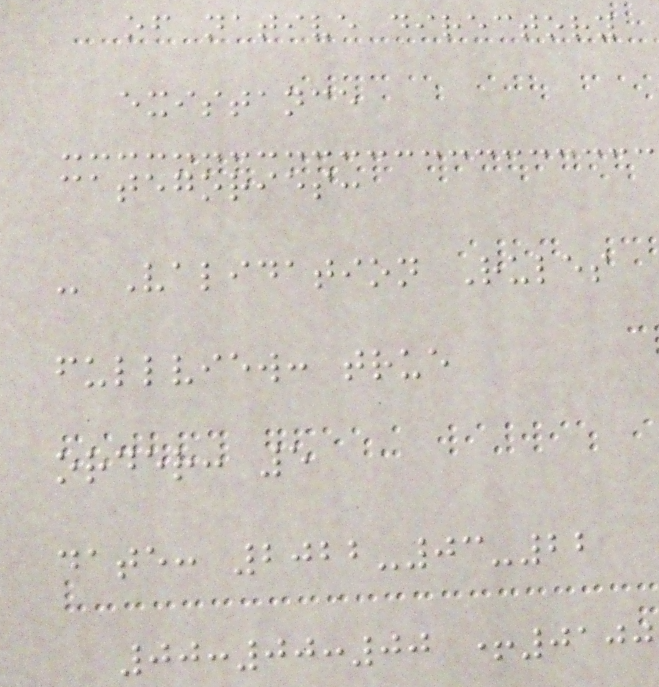of native directory
existance
categories:
- Validation Rules
fullview: true
order: 5
date: 2022-03-22
00:00:00 +0100
